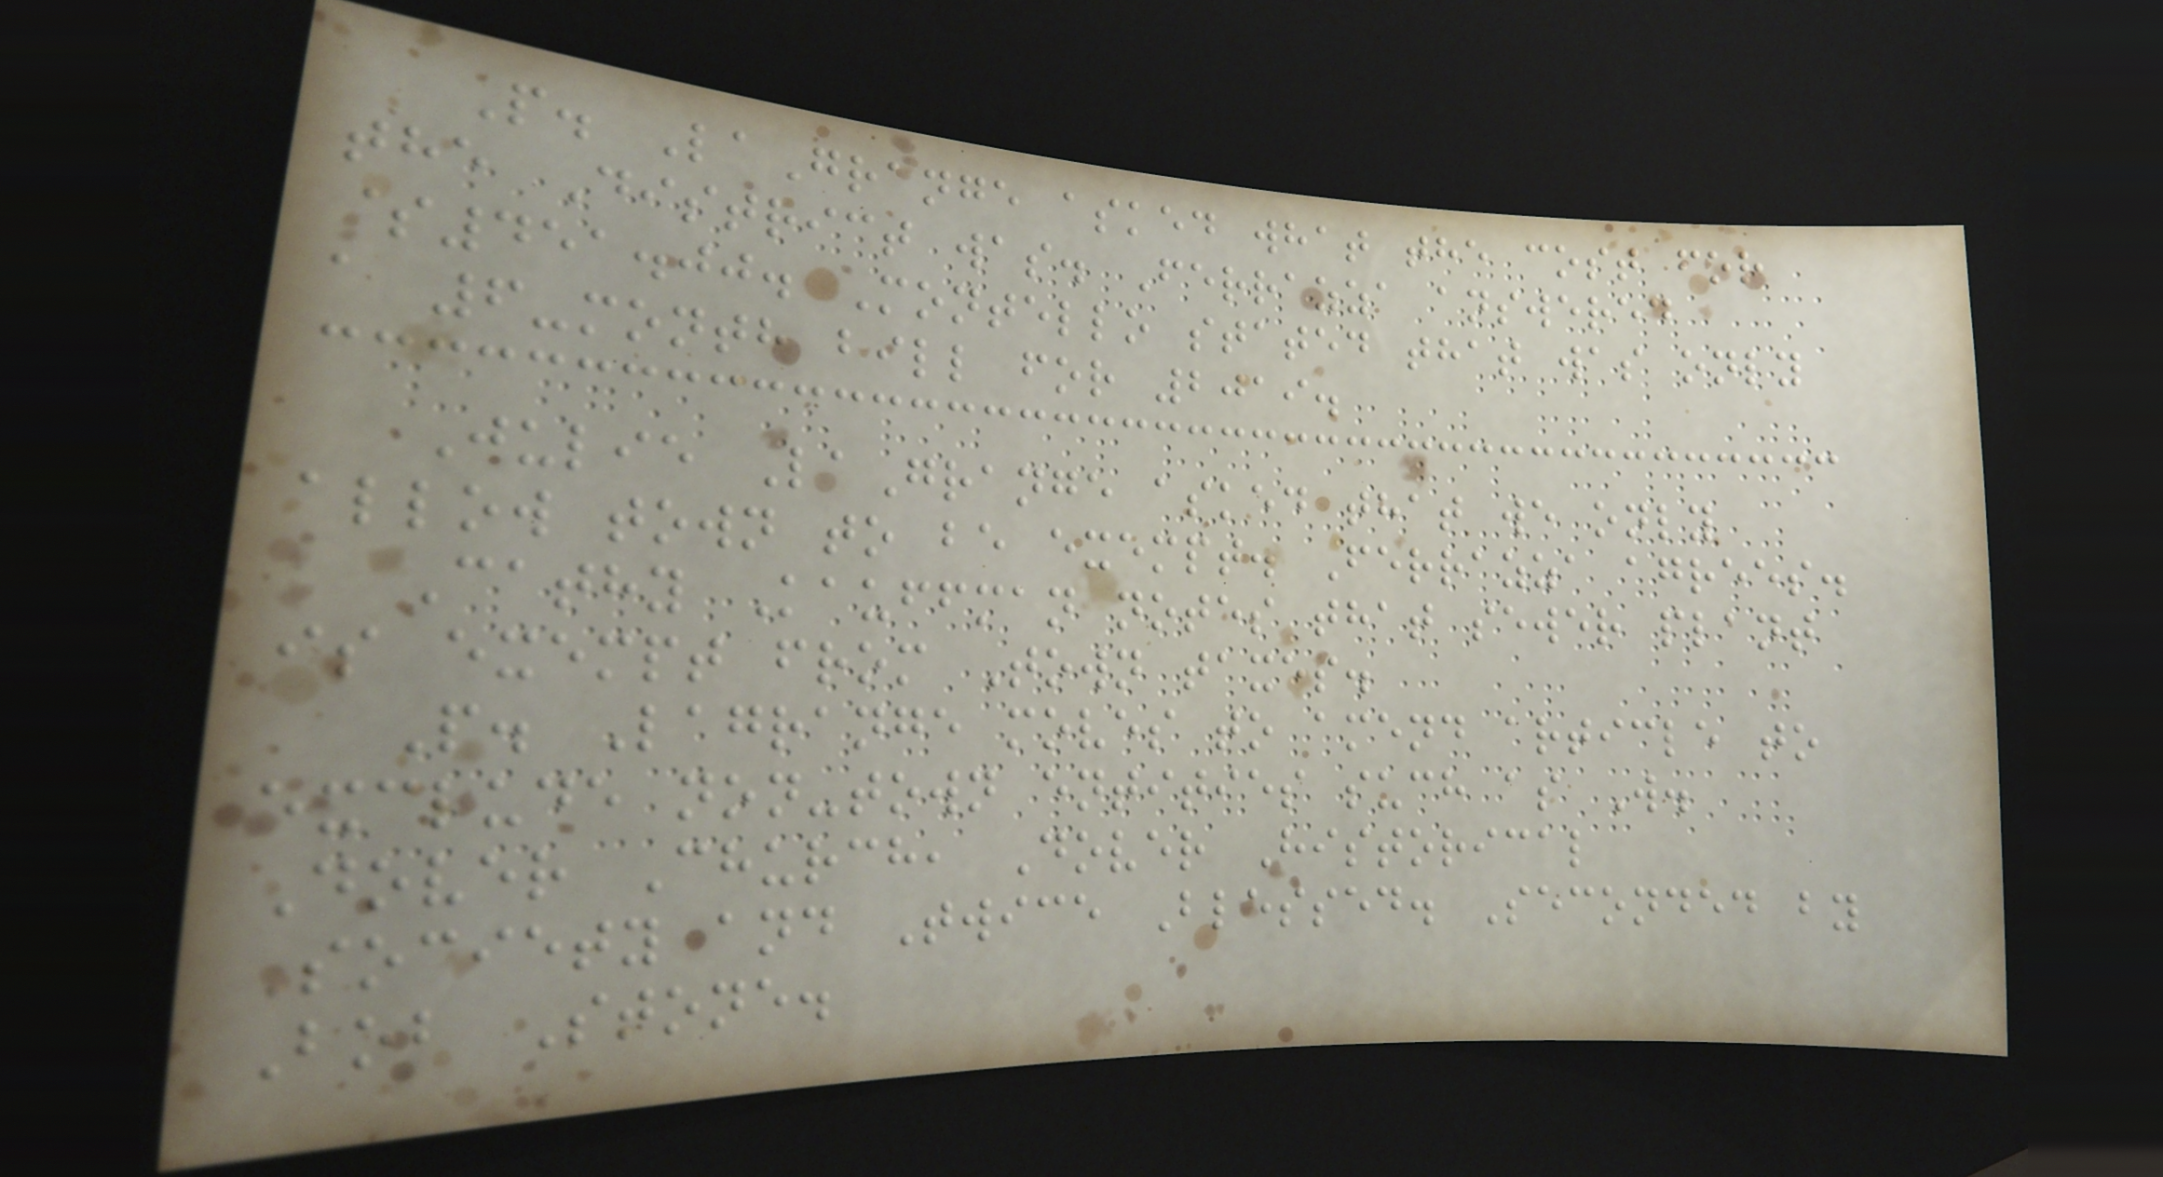P. LaGrange asked what the cost for
the District was. Ferrazza answered
$451.00. Montello stated that was only
a 6-month bill for 2019.
Julie LaGrange asked that we only
allow town to be exempt. Ferrazza agrees.
Cathy Kauffman notes that sewer plant
is exempt from Town taxes.
P. Lagrange moves to amend article to
exclude non-town entities such as W.
Dover Church, Dover Historical
Society and Twice Blessed. Seconded by
Bob Stone.
